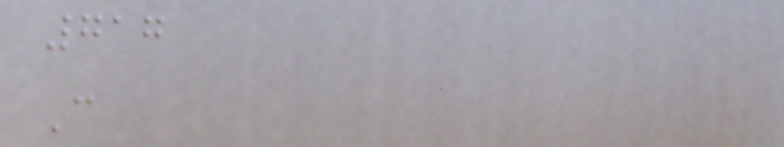717
C
